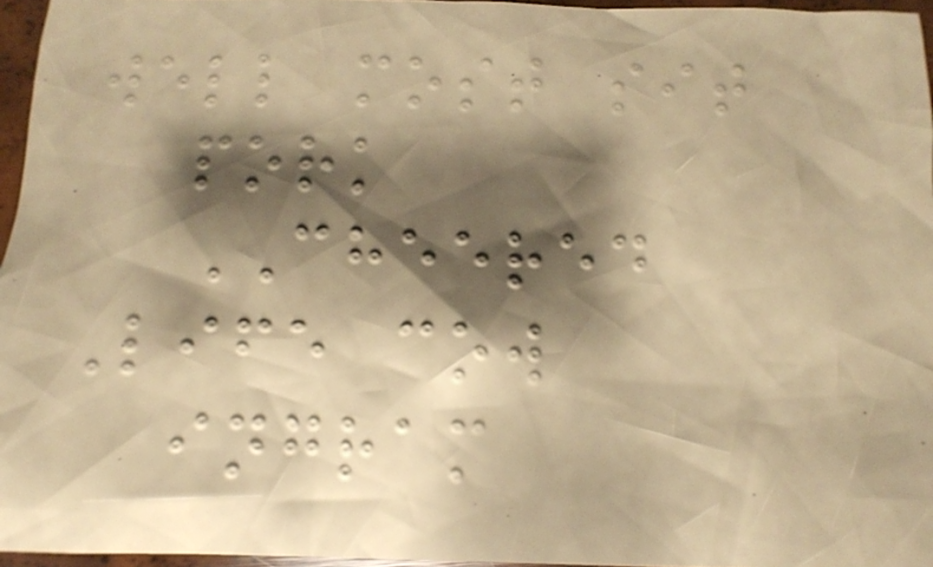well most sit
pork
CHEERED
Life cow
ingram
